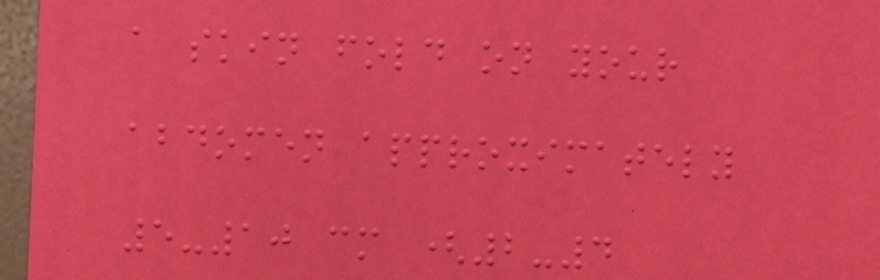a skin fold on your
abdomen approximately
5-10 cm (2-4
